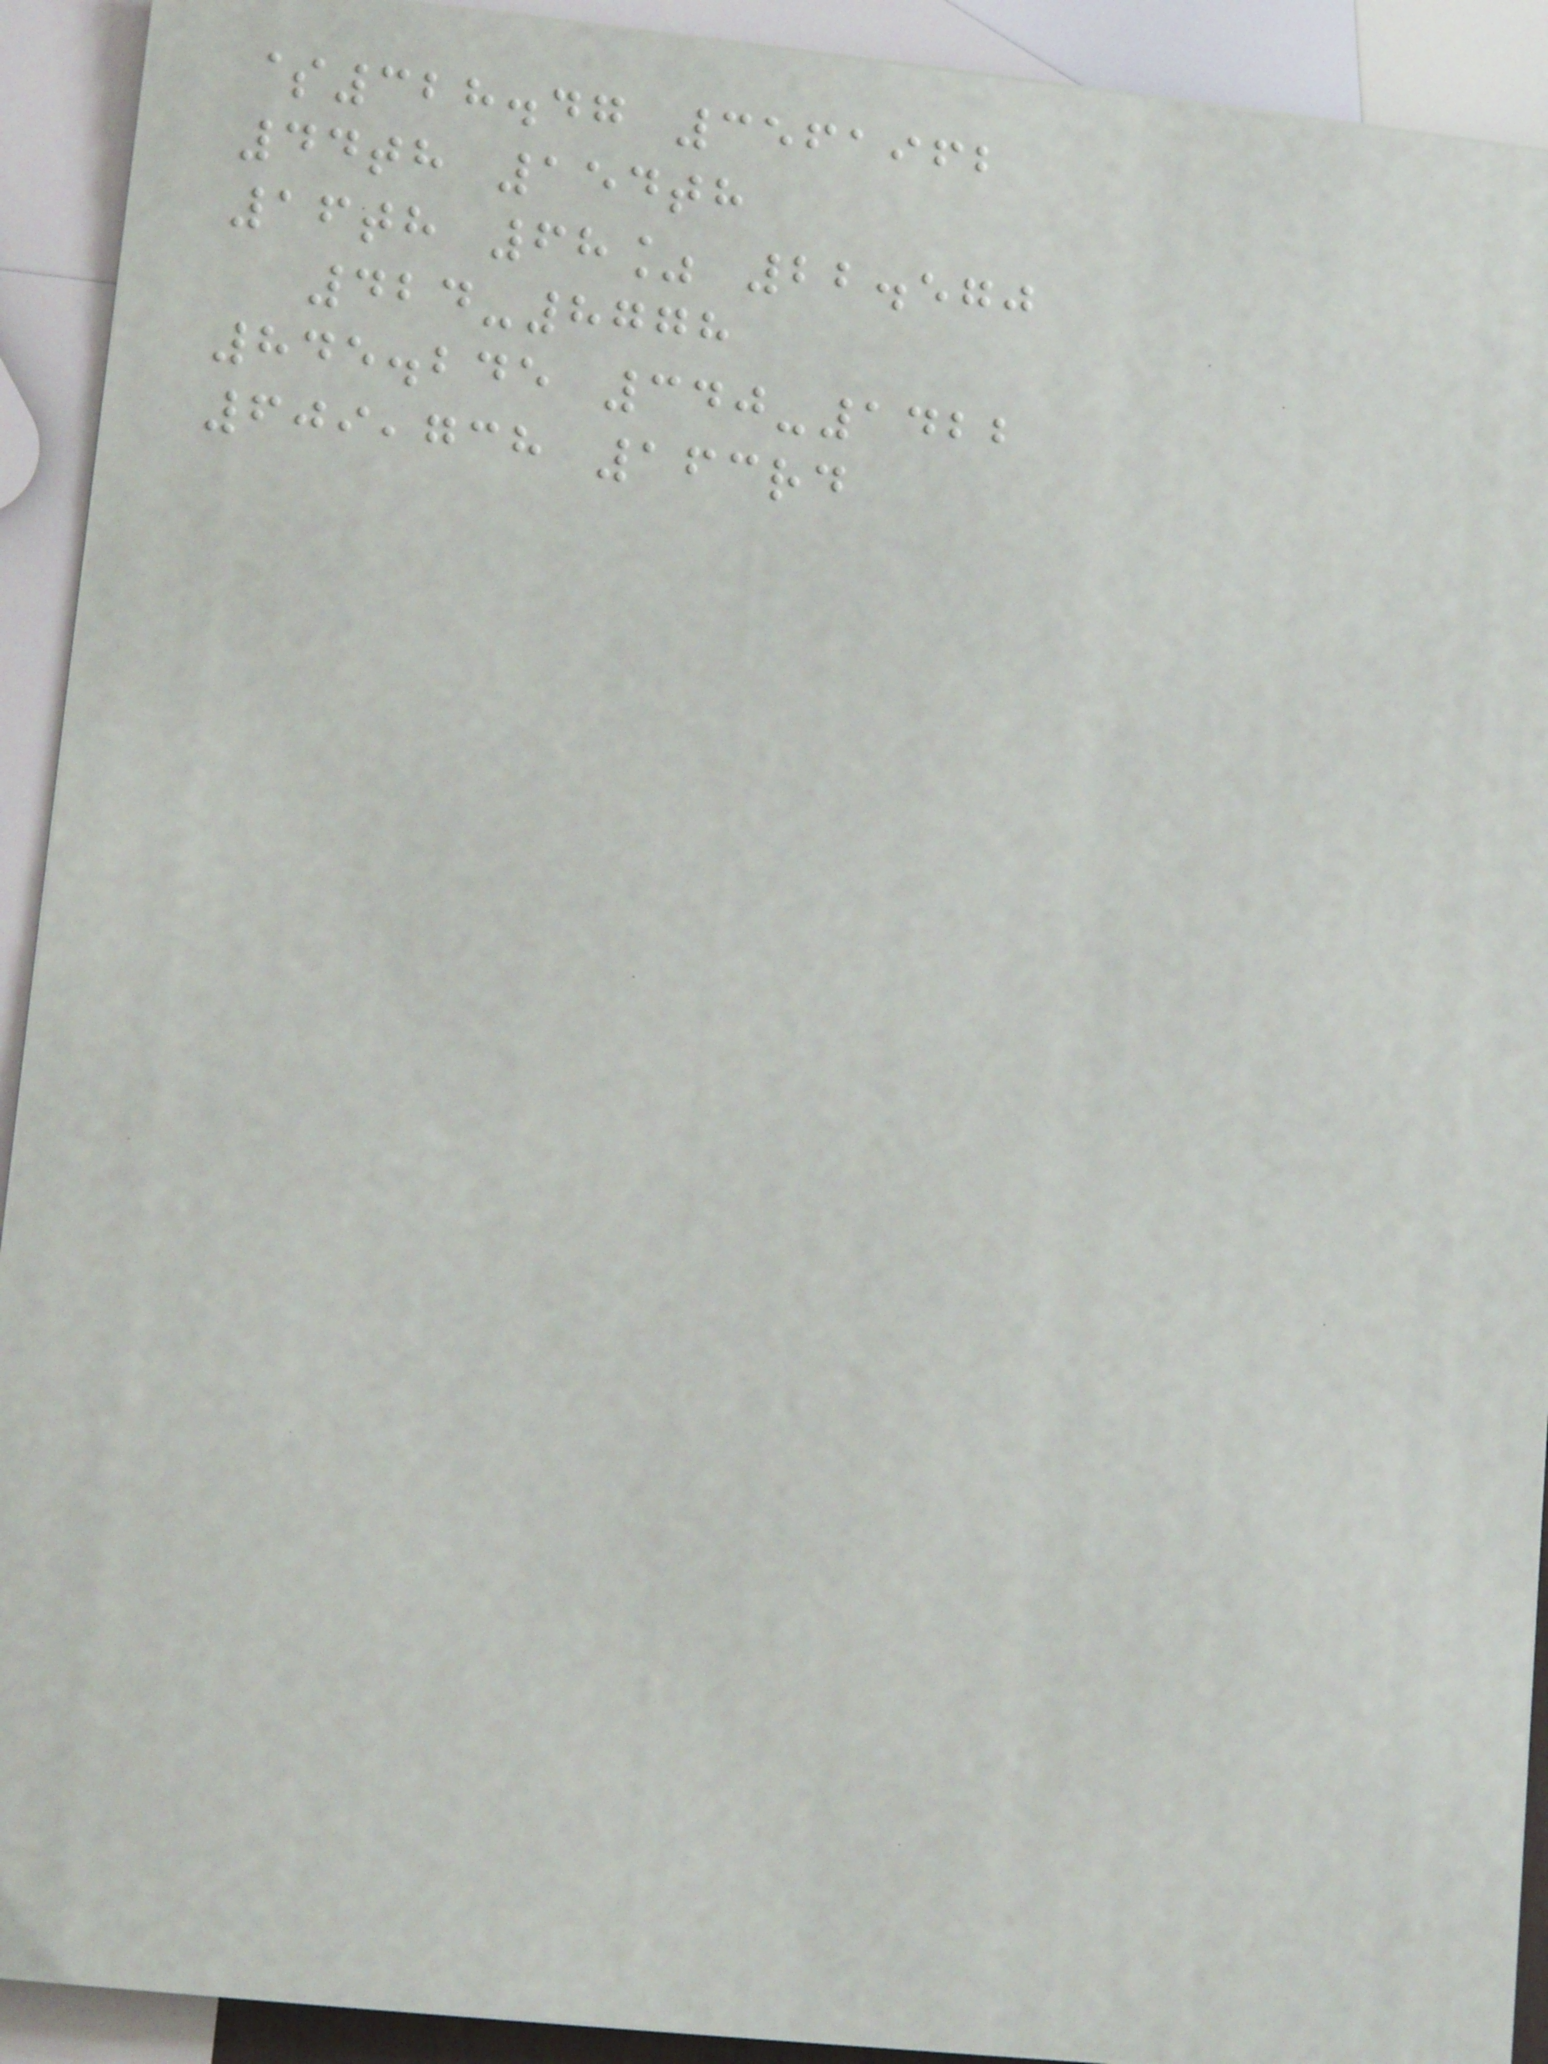$328.47 3561962
44th 154th
16th 68% 22.570
424-8778
845.245 340-1422
609,738 163rd
